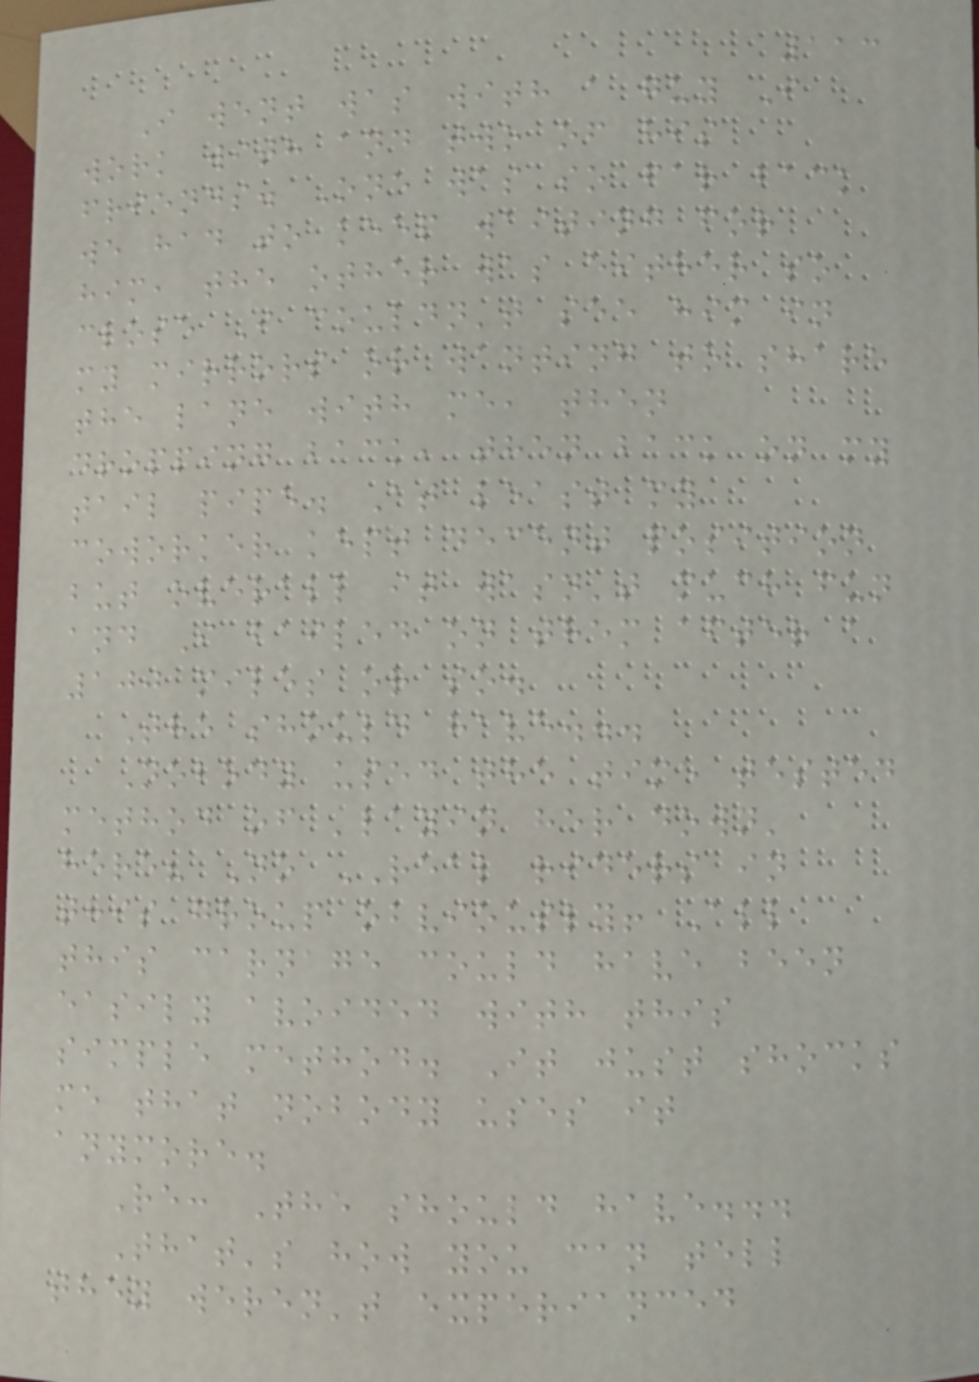113
I went was with a guy I
work with and two of his
friends. One was so far back
we had to keep waiting for
him, the other was either so
close I couldn't see him in
my mirrors or wanting to share
the lane with me, then
dropping back, then back on my
tail pipe. At least my
coworker kept decent position
but overall it wasn't much fun
and I bailed on them after a
100 miles or so.
The should have...
Nobody used the time tested
method of 'layin her down'
here? No REAL riders in
this group obviously! All
this carnage could have been
easily avoided with this
simple method. It just shocks
me that nobody uses it
anymore.
Re: The should have...
That's how you can tell
they weren't experianced
